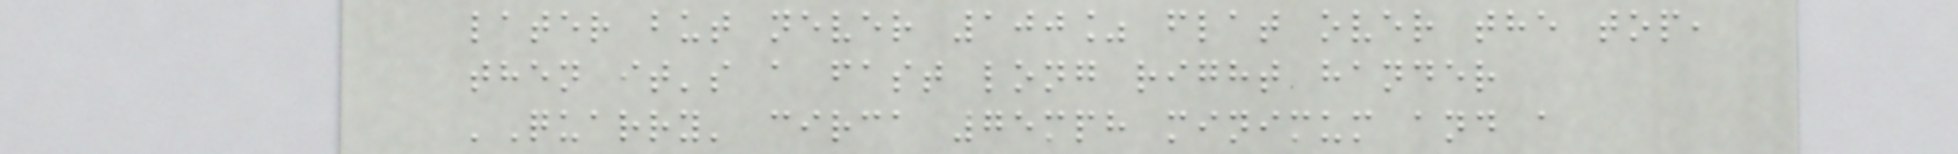later but never 100% flat over the top,
then it's a fast long right hander
'Quarry' circa 75mph minimum and a
